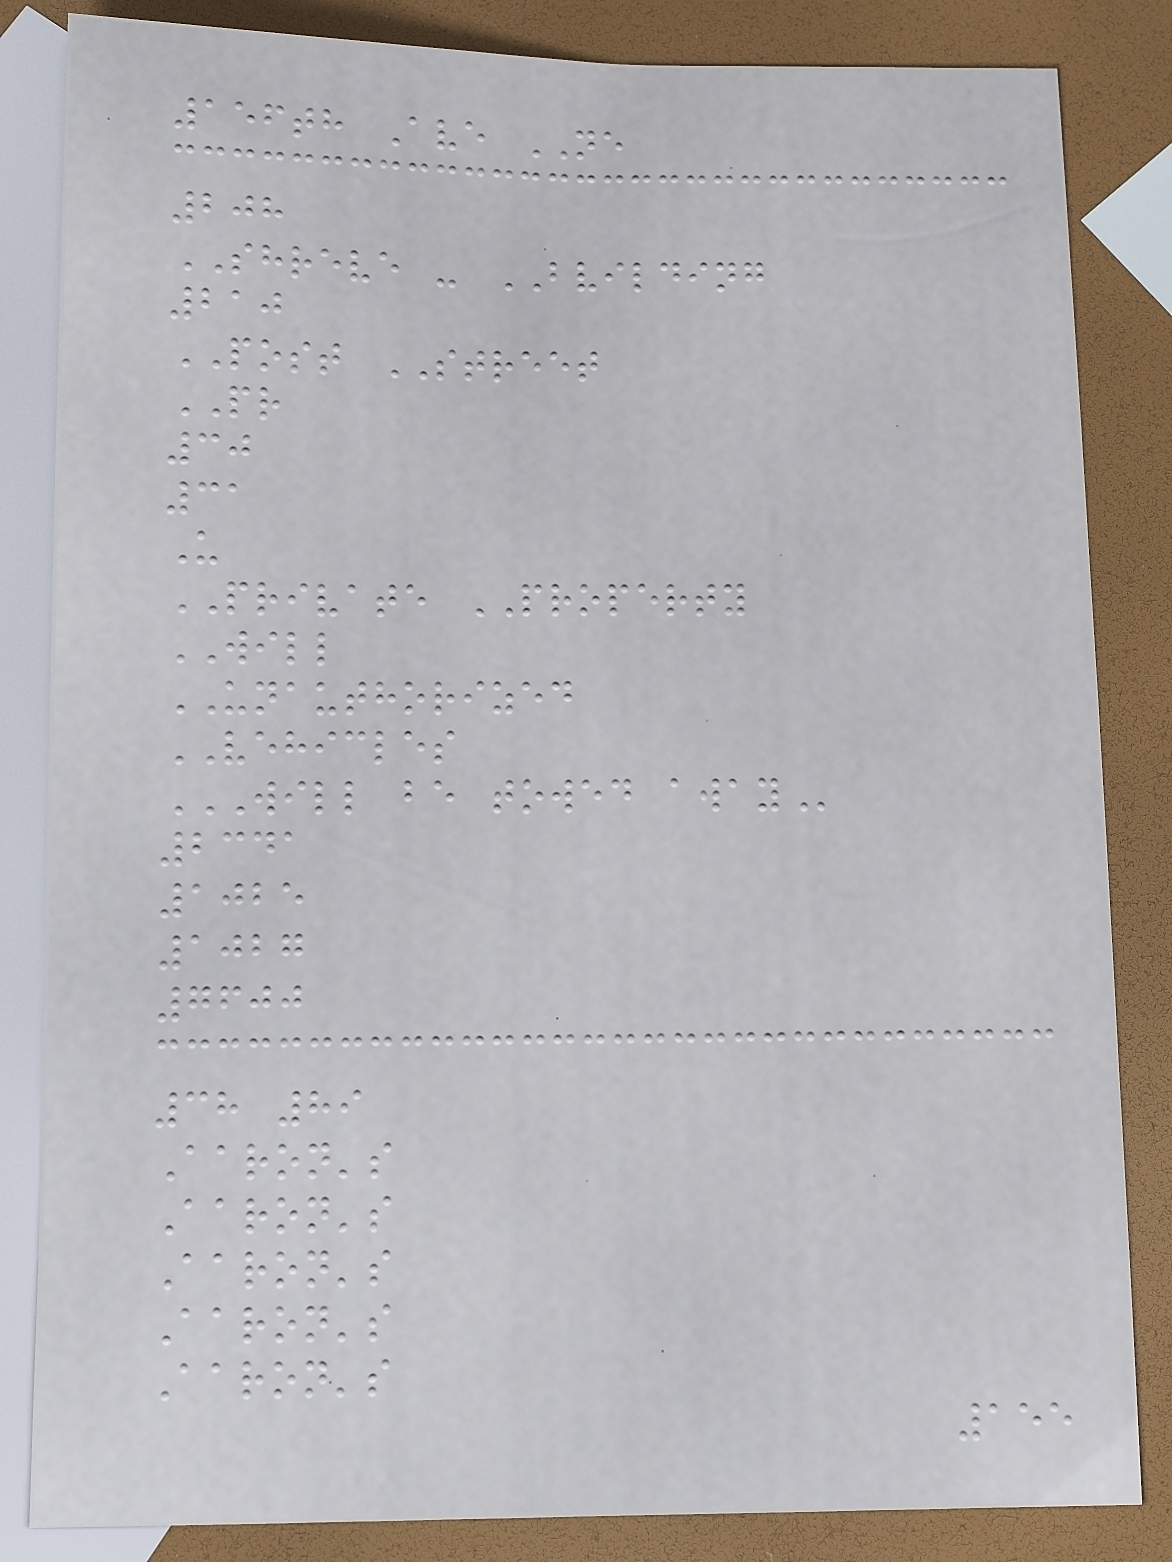156th Ave NE
208
SHREVE - BVILDING
210
POST STREET
PR
30
31
U
PRIVATE PROPERTY
WILL
UNAUTHORIZED
VEHICLES
WILL BE TOWED AWAY
2341
1025
1027
7600
38 89
Aaron's
Aaron's
Aaron's
Aaron's
Aaron's
155
